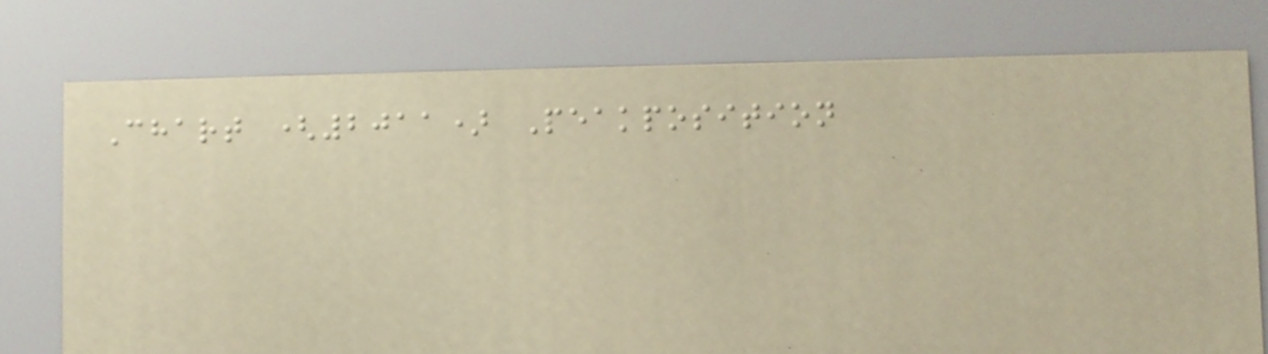Chart (2011) Peakposition
